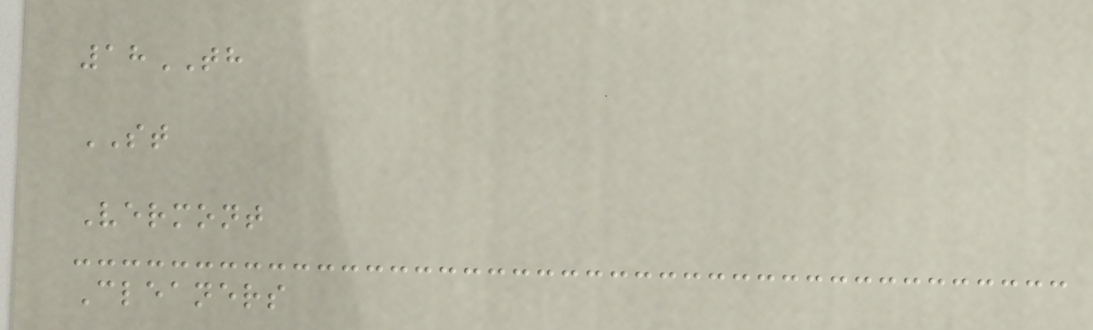18TH
ST
Vermont
Cleaners
